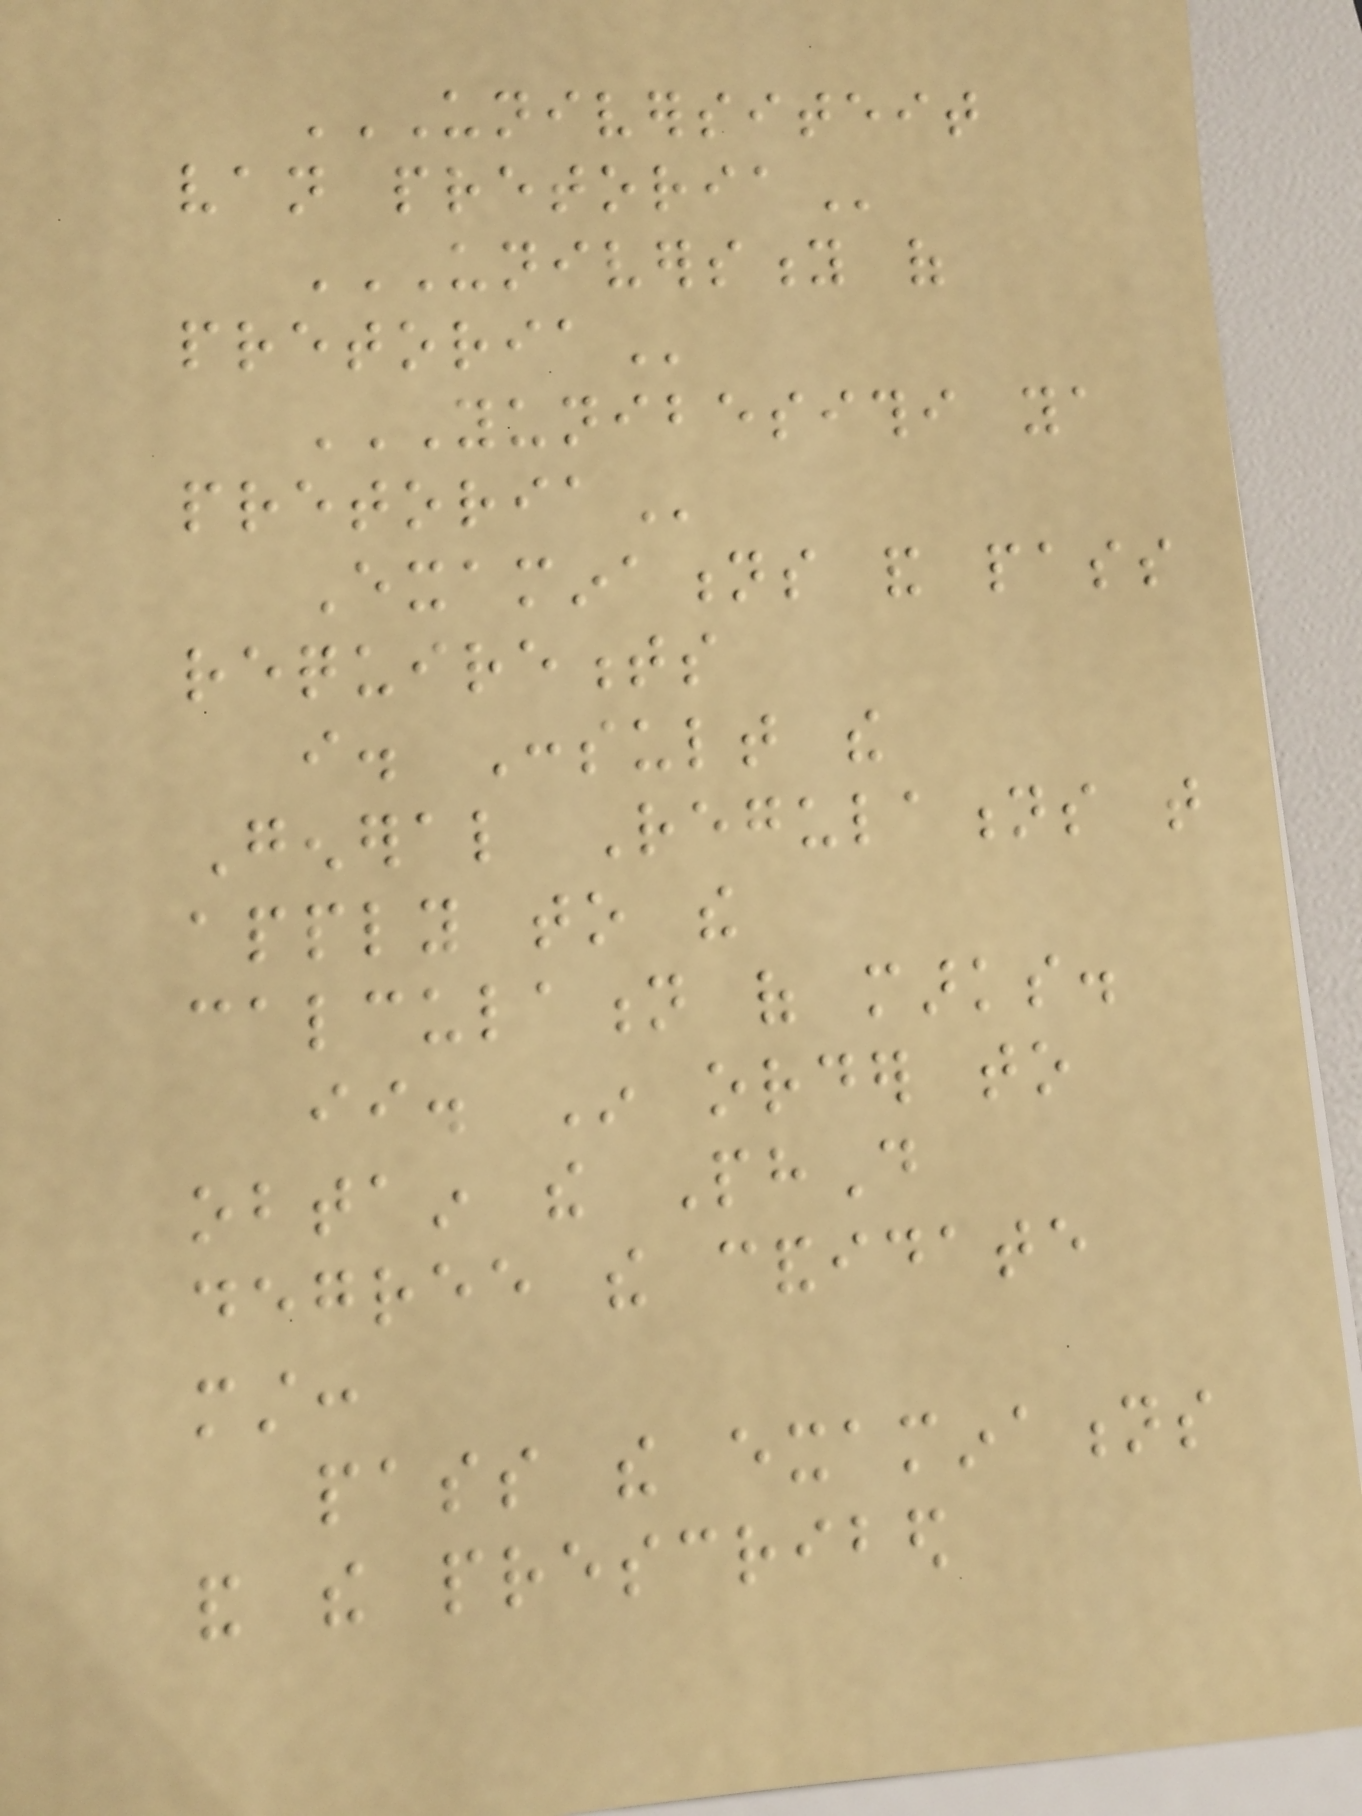UNIVERSITEIT
VAN PRETORIA
UNIVERSITY OF
PRETORIA
YUNIBESITHI YA
PRETORIA
Examinations and pass
requirements
i. Consult the
General Regulations that
apply to the
calculation of marks.
ii. In order to
obtain the PhD
degree the candidate
must:
pass the examinations
and the prescribed
